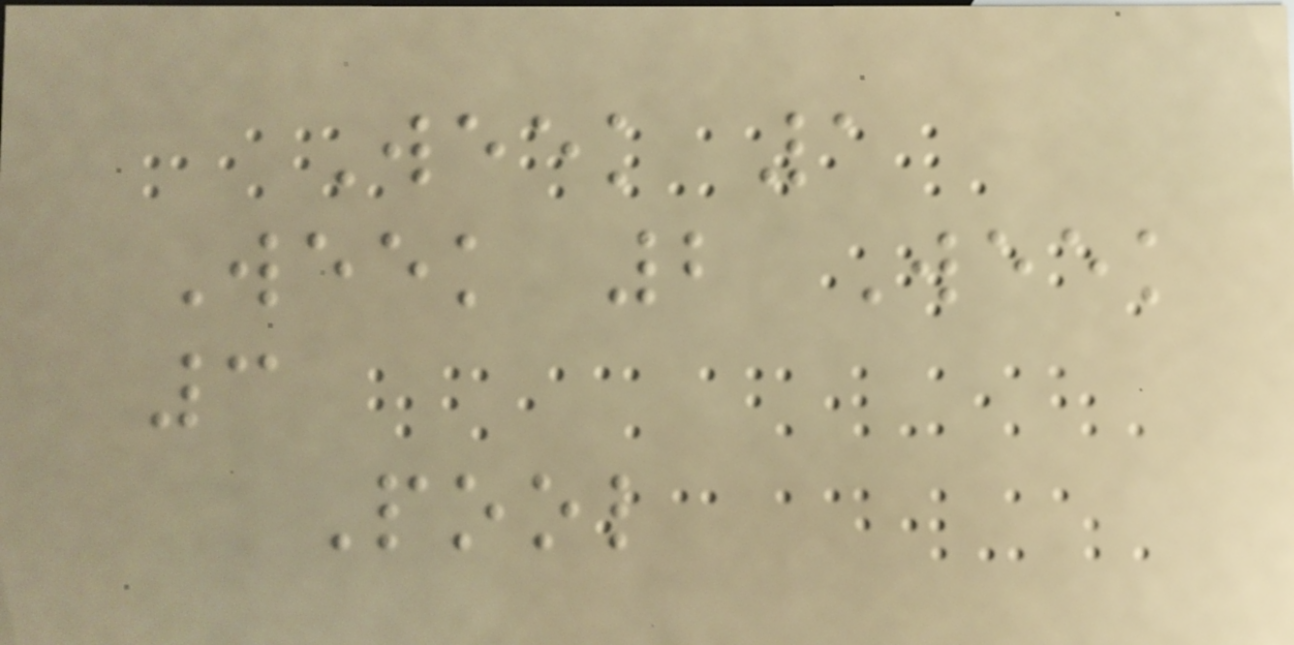Week 1
Week 2 Week
3
Pool
